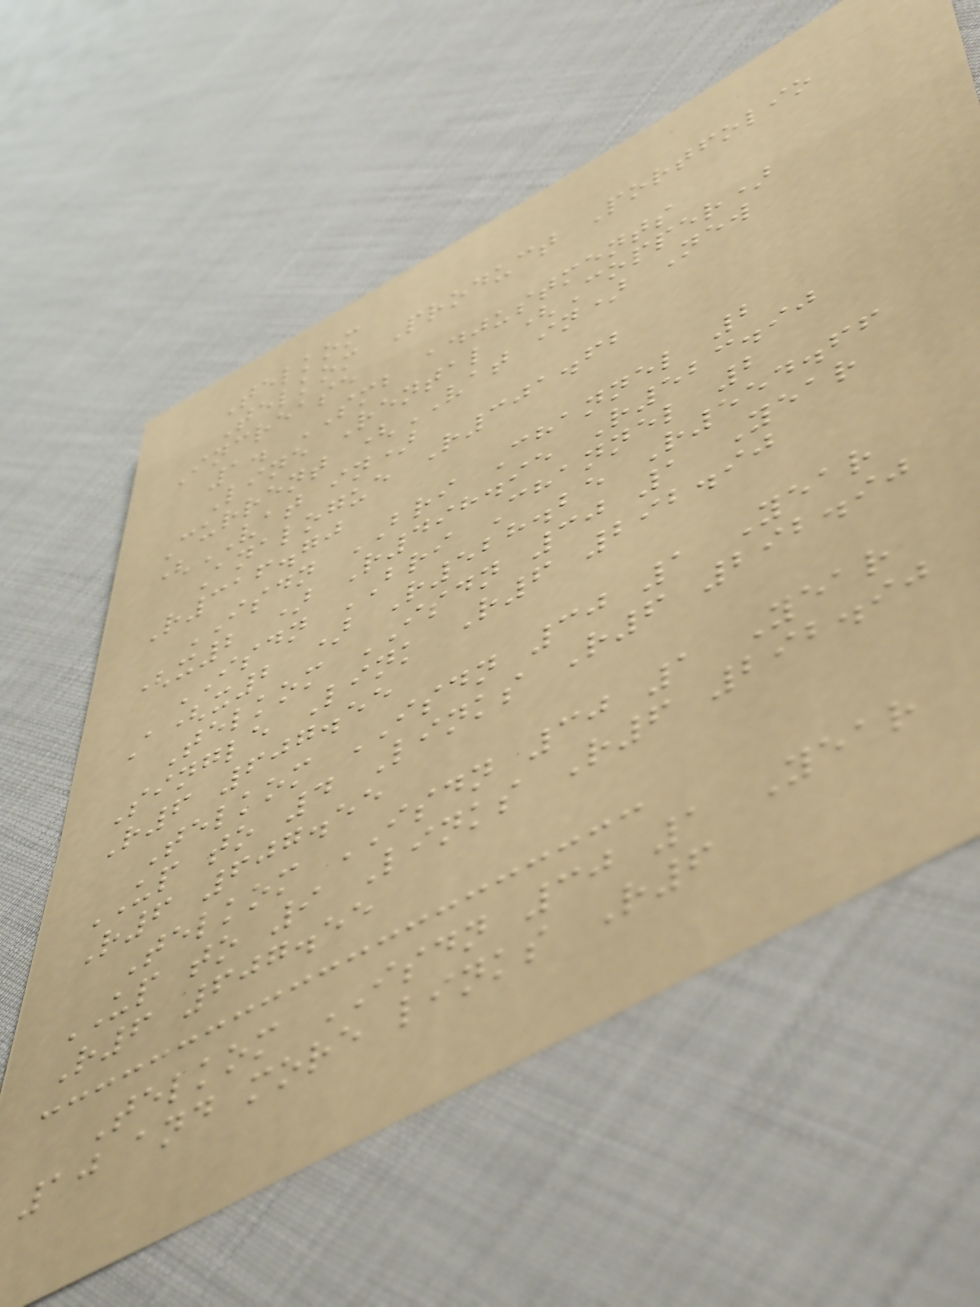Telkom
Telkom Product Portfolio
Increase
1. SMB adjustments
Line Rental (Copper)
Current (VAT in) New
(VAT in)
Analogue R301.62
R316.70
ISDN BRI Channel 2
(x2 ) R498.95 R523.90
ISDN BRI Channel 2
A(x2 ) R528.25 R554.66
Telkom ISDN 30 1 Year
Single Link R6 292.90
R6 607.55
Telkom ISDN 30 1 Year
UP to 4 Links R6 292.90
R6 607.55
Telkom ISDN 30 1 Year
UP to 9 Links R6 292.90
R6 607.55
Telkom ISDN 30 1 Year
10 and more links R6
